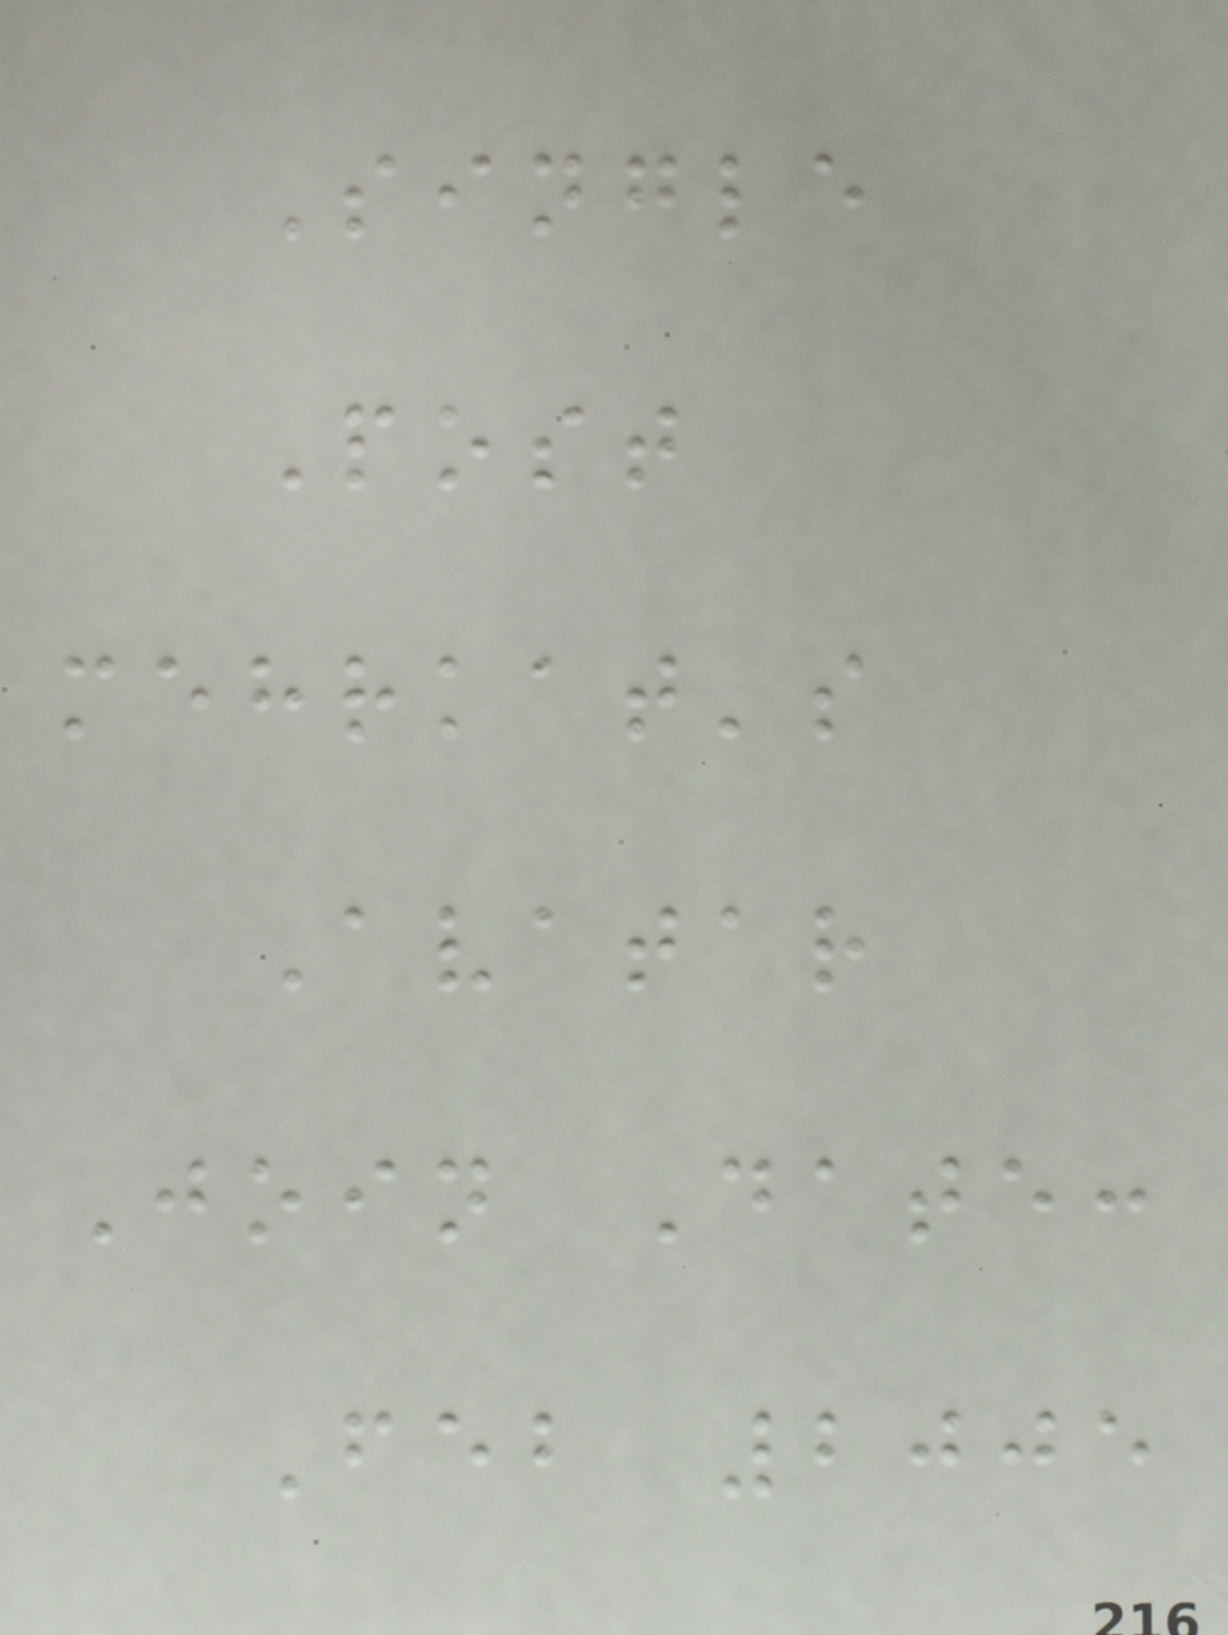Single
Post
mehrkat's
Avatar
Join Date:
Feb 2005
